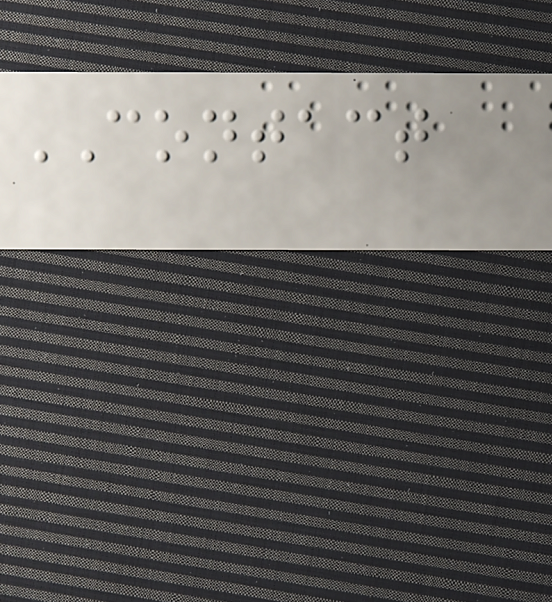CONTACT
